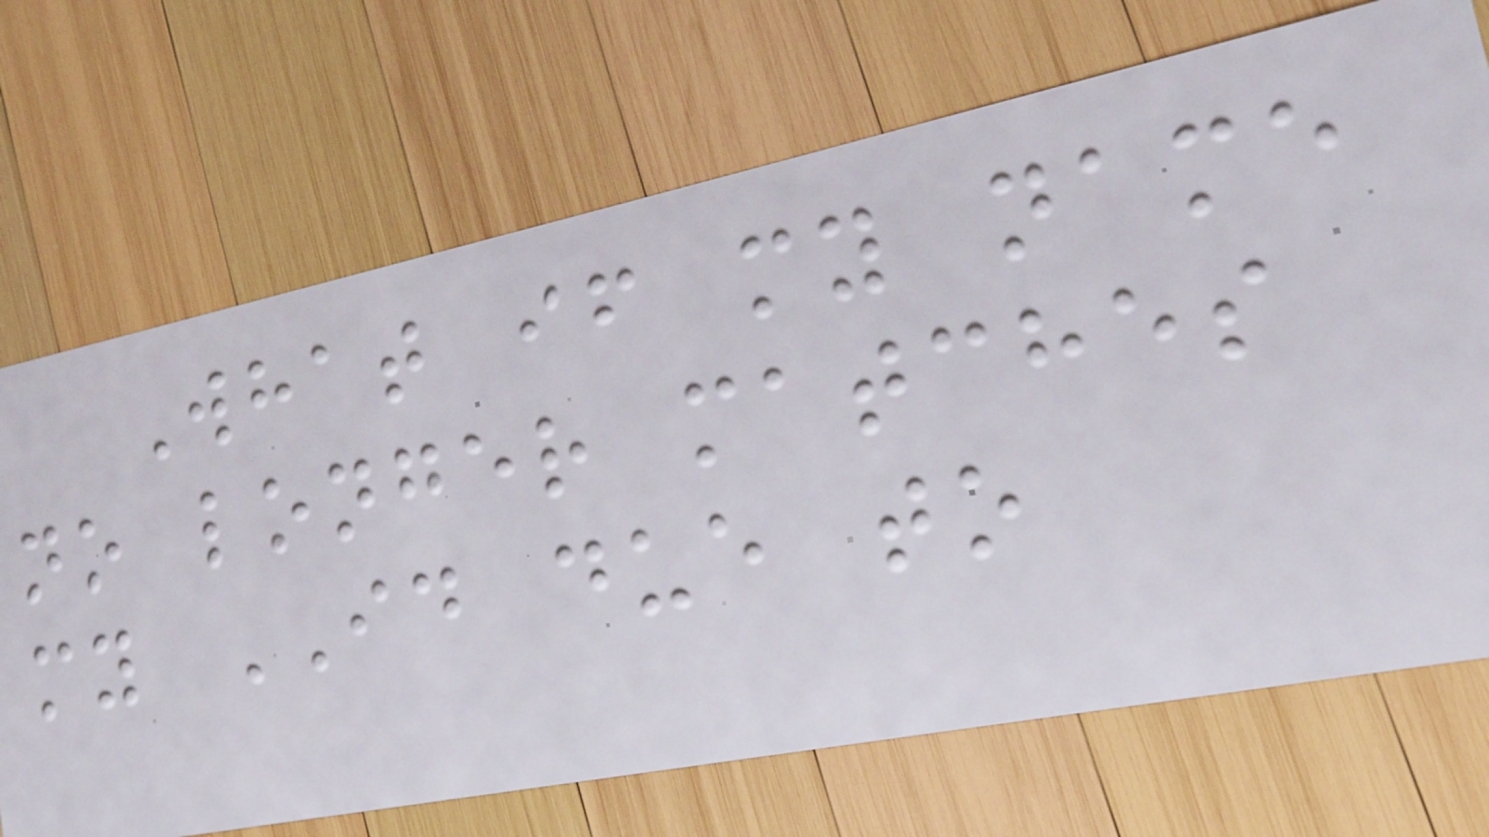What if my name
no longer matches
my ID due to
